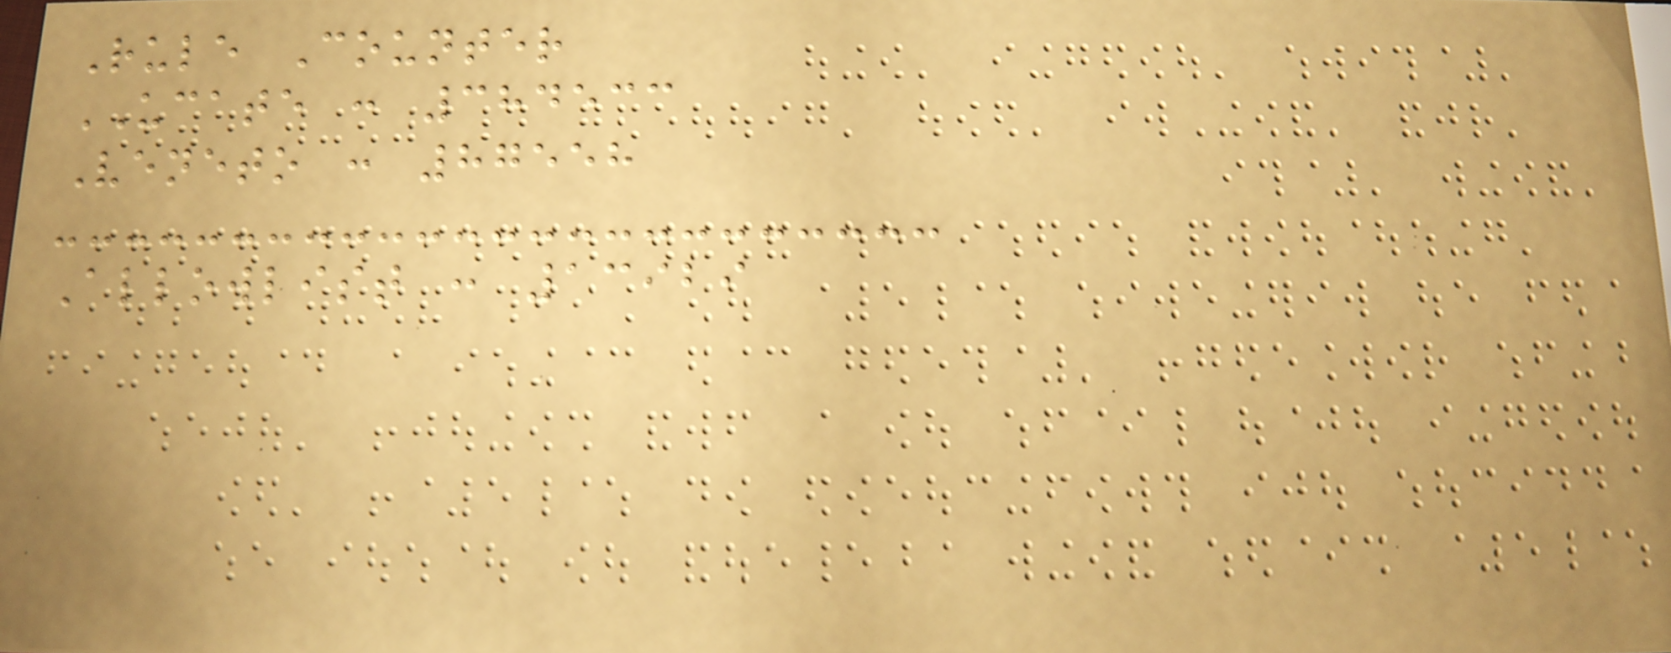Rule Counter
UCATE : 384533
Veneto : 87558
Allowlist : 13929
